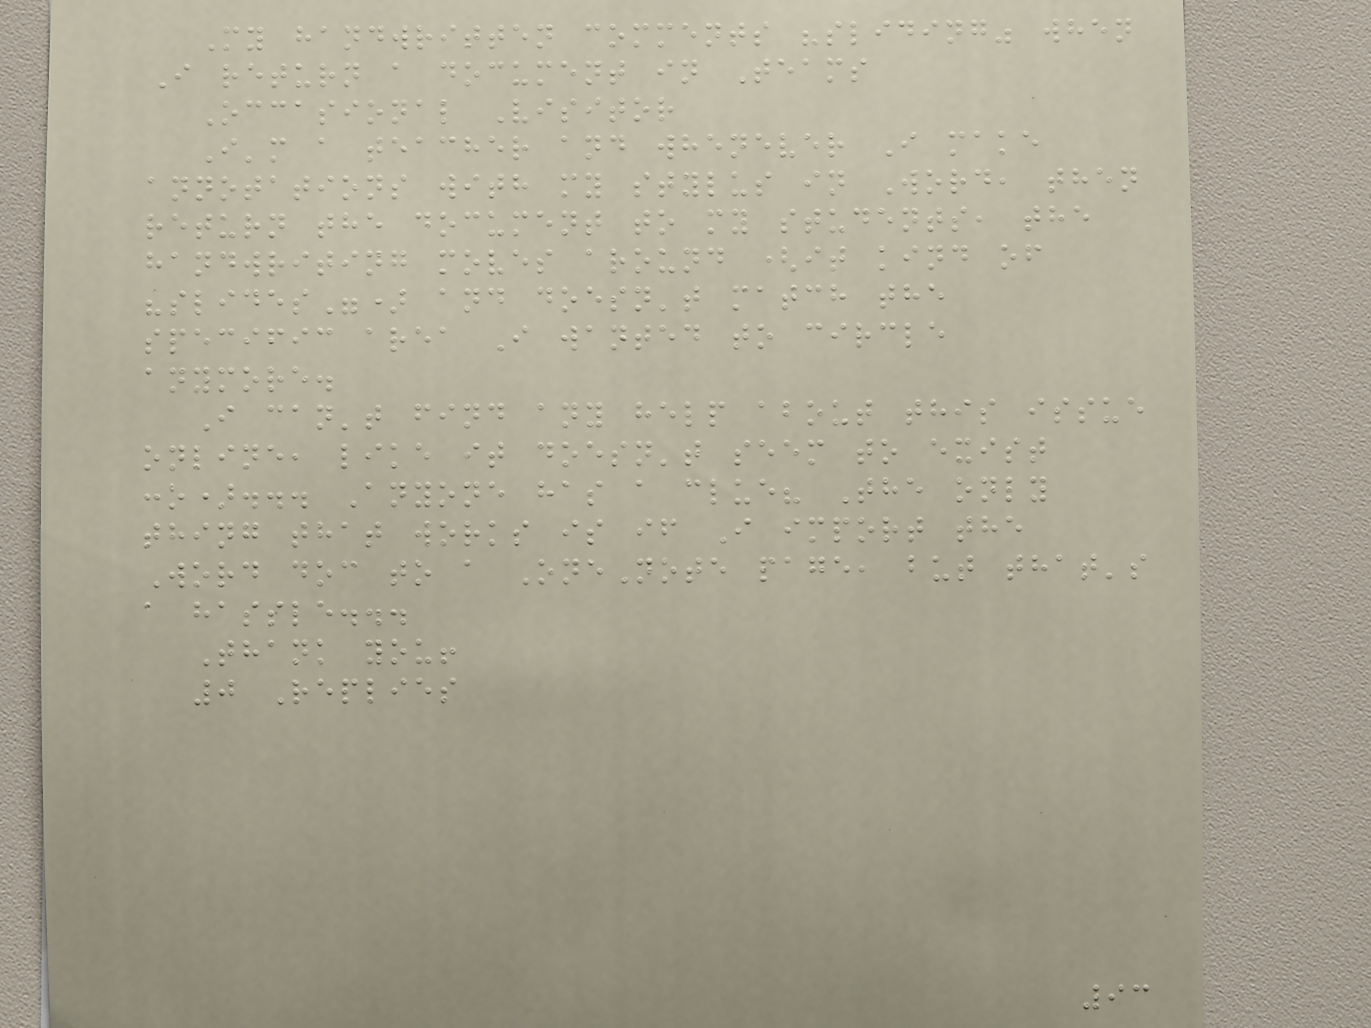My handwritten comments "sliding" when
I return a document in Teams
Occasional Visitor
I'm a teacher and whenever I make
annotations with my stylus in Word, then
return the document to my students, the
handwriting moves around (it kind of
"slides") and doesn't match the
specific area I wanted to circle
anymore.
I can't find any help about this issue
online, like it doesn't seem to exist
:o)... Anyone has a clue? The only
thing that works is if I import the
Word doc to a OneNote page, but that's
a hassle...
Thank you!
0 Replies
93
